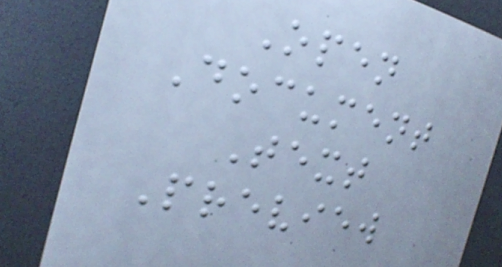Open
Document
Text
Preview
